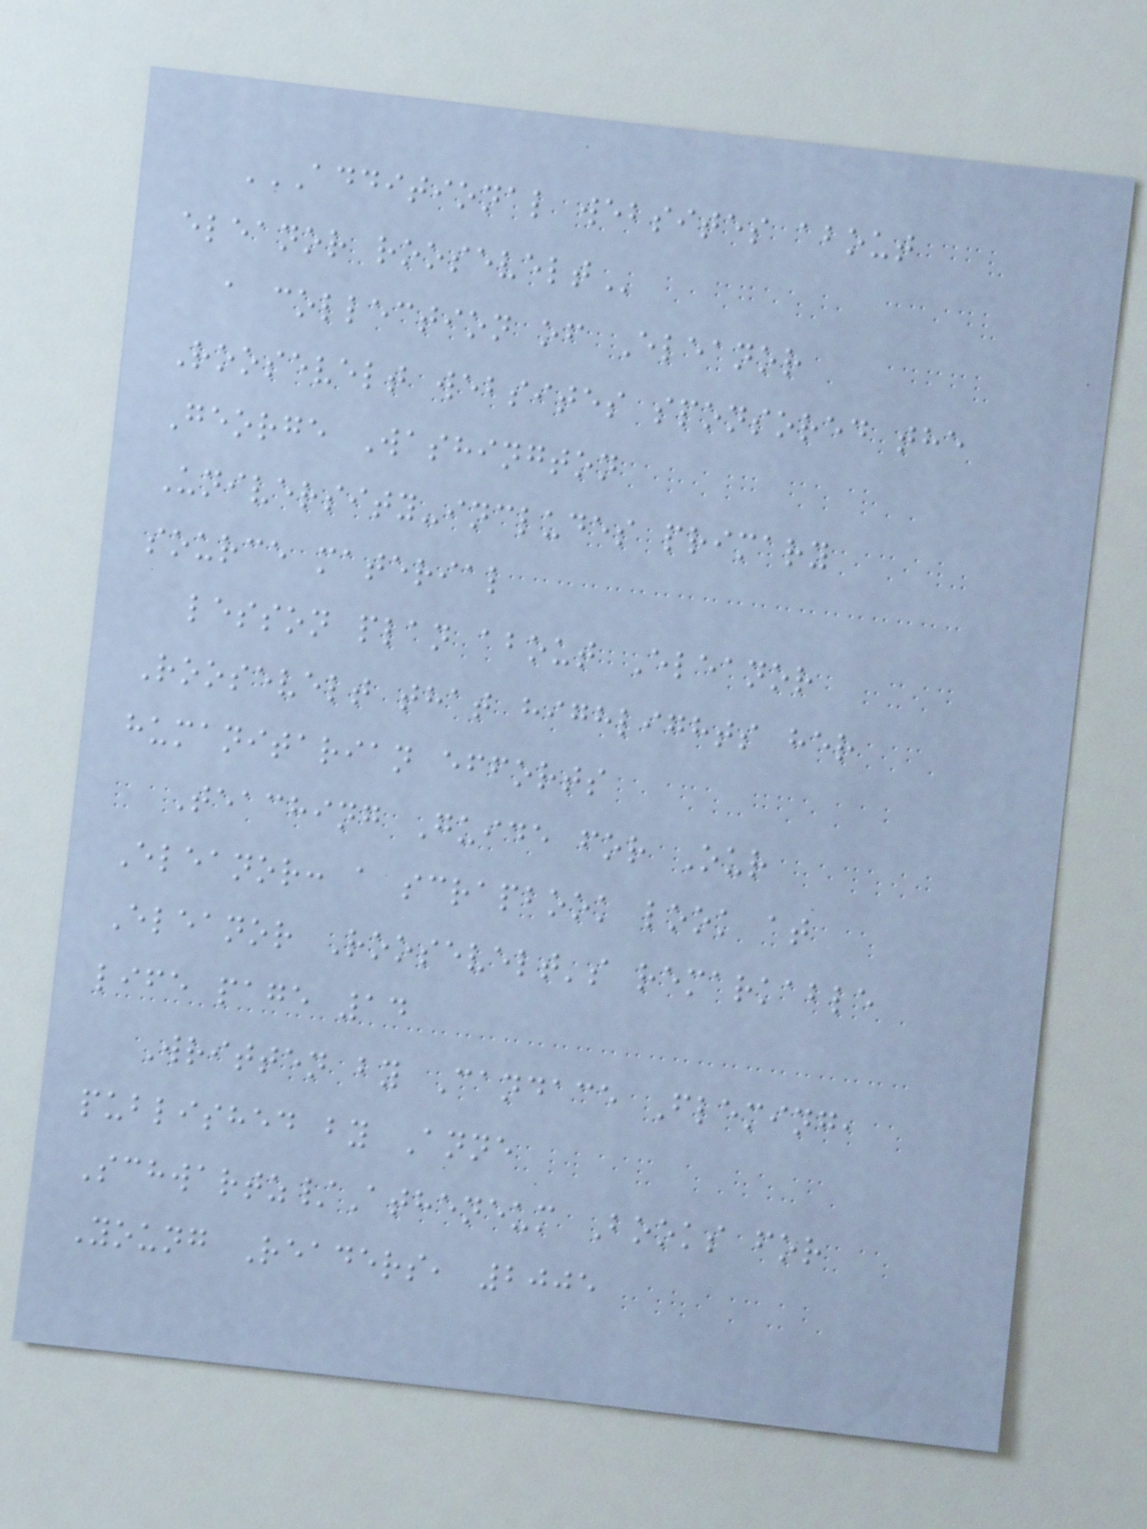ADDITIONAL WEBSITES ABOUT
ELEANOR ROOSEVELT
a collection of Eleanor
Roosevelt websites sponsored the
George Washington
University-includes primary
source material
lesson plan about Eleanor
Roosevelt that highlights her
humanitarian efforts
Teaching Guide for Our
Eleanor: a scrapbook look at
Eleanor Roosevelt's remarkable
life page 14
Written by Candace Fleming,
published by Anne
Schwartz/Atheneum Books for
Young Readers, 2005
